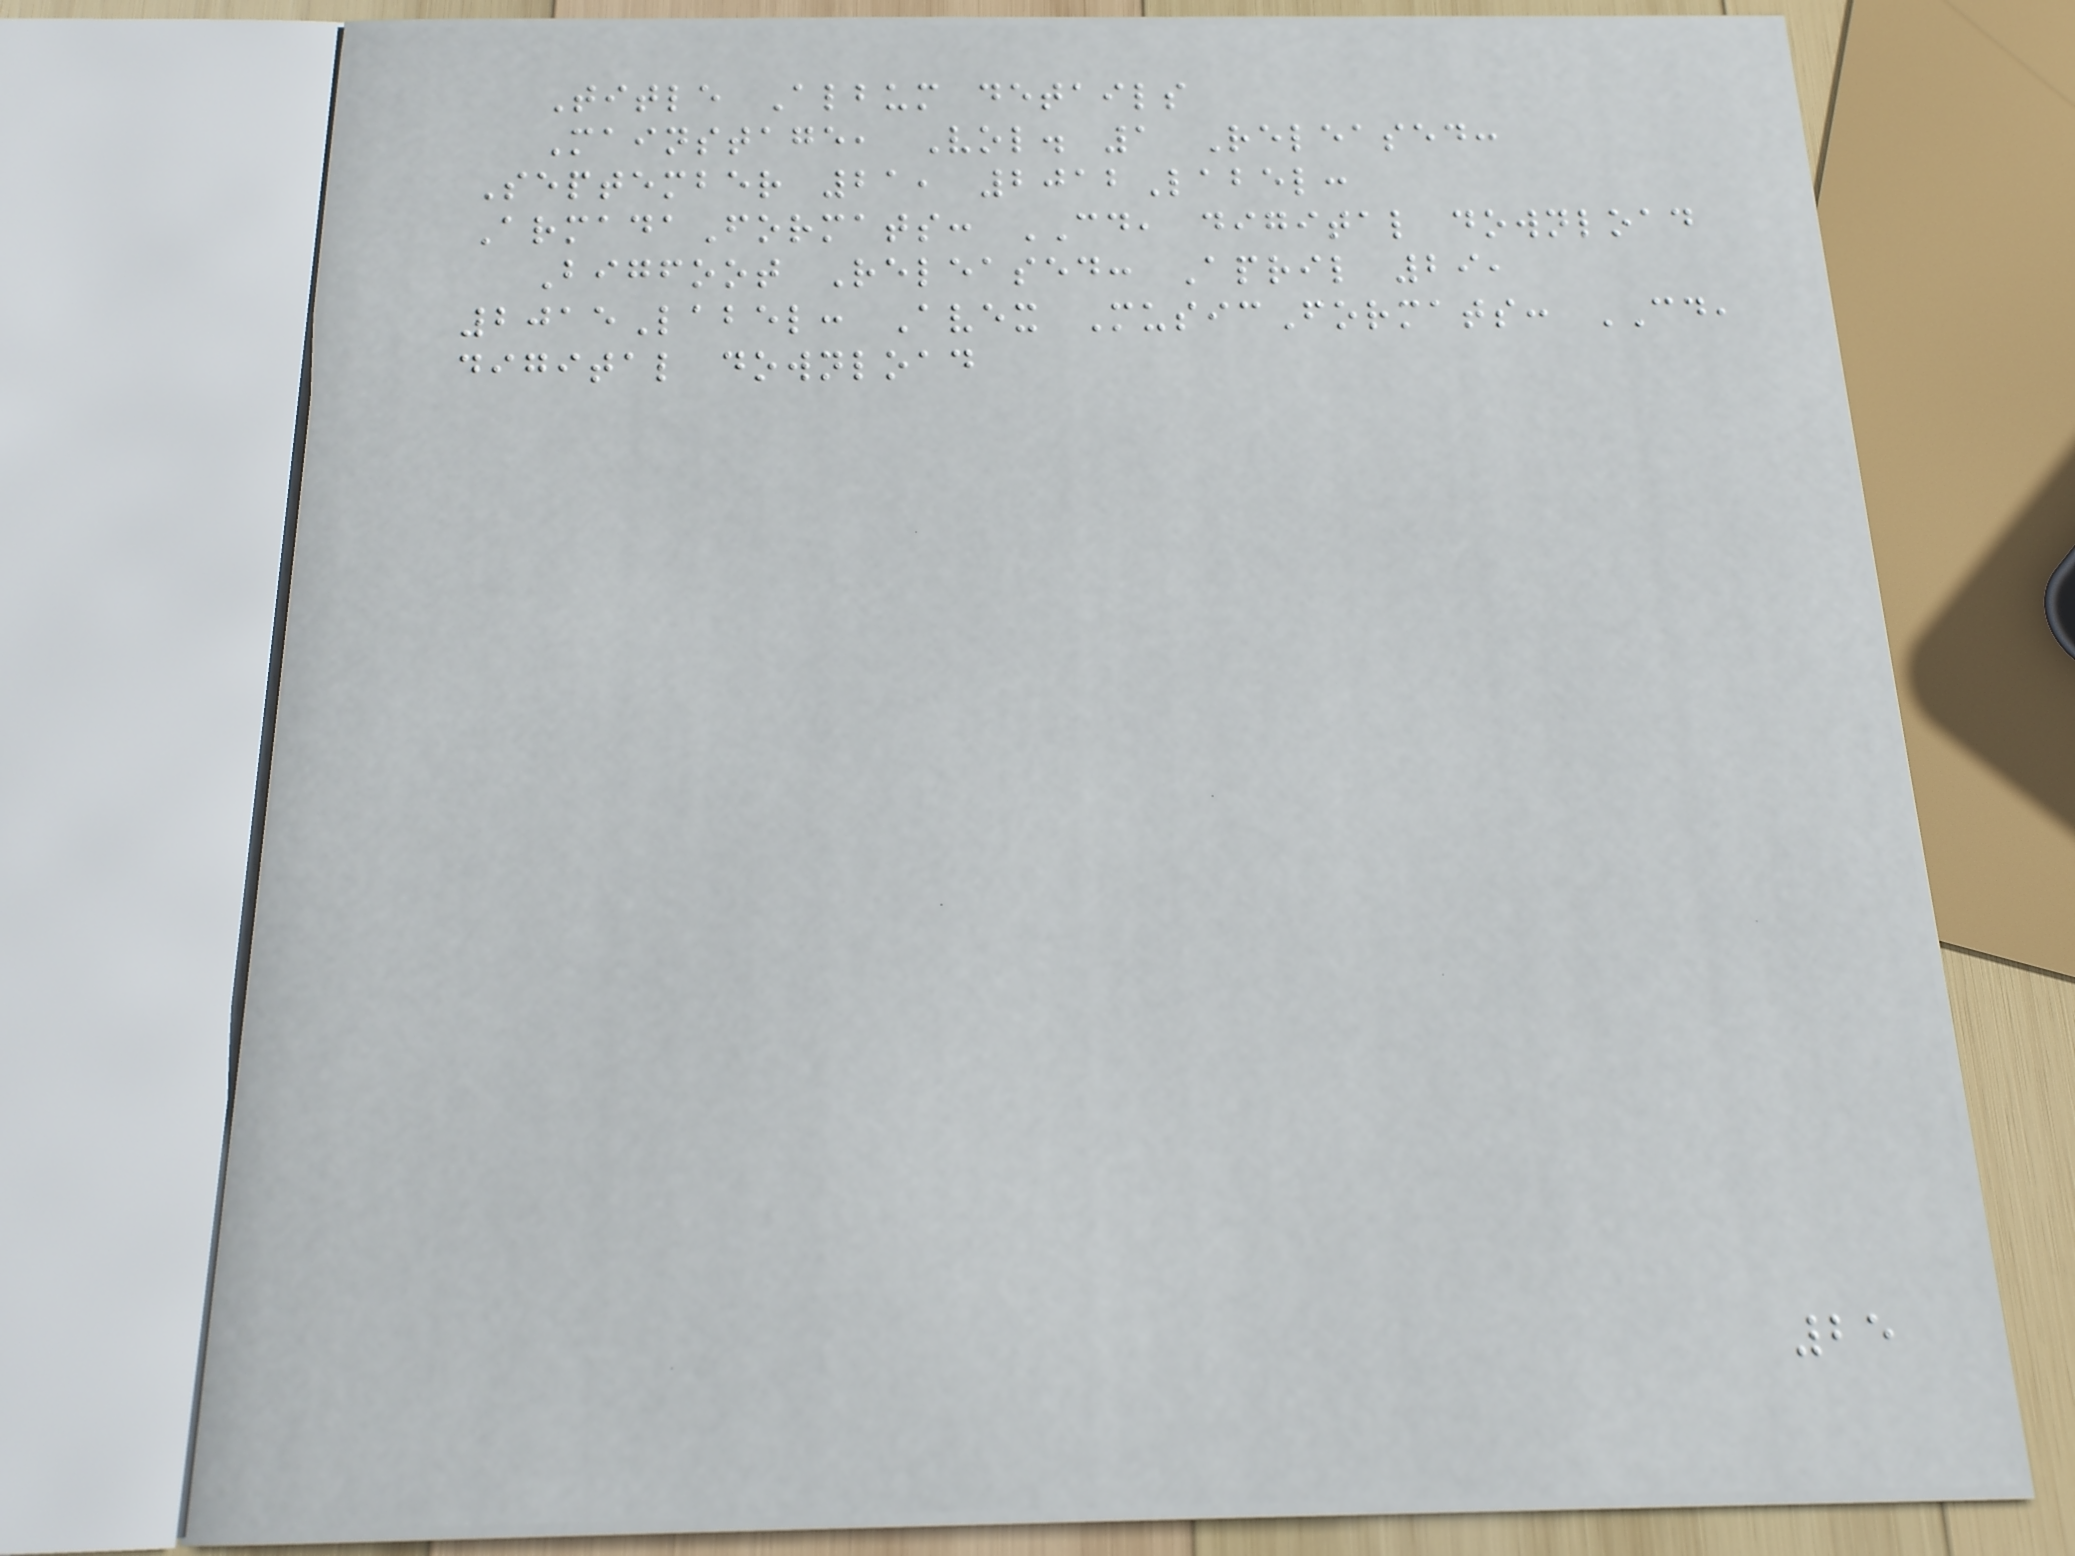Title Album details
Mainstage, Vol. 1 Released:
September 21, 2012Label:
ArmadaFormats: CD, digital download
Bigfoot Released: April 29,
2015Label: Avex MusicFormats: CD,
digital download
25
